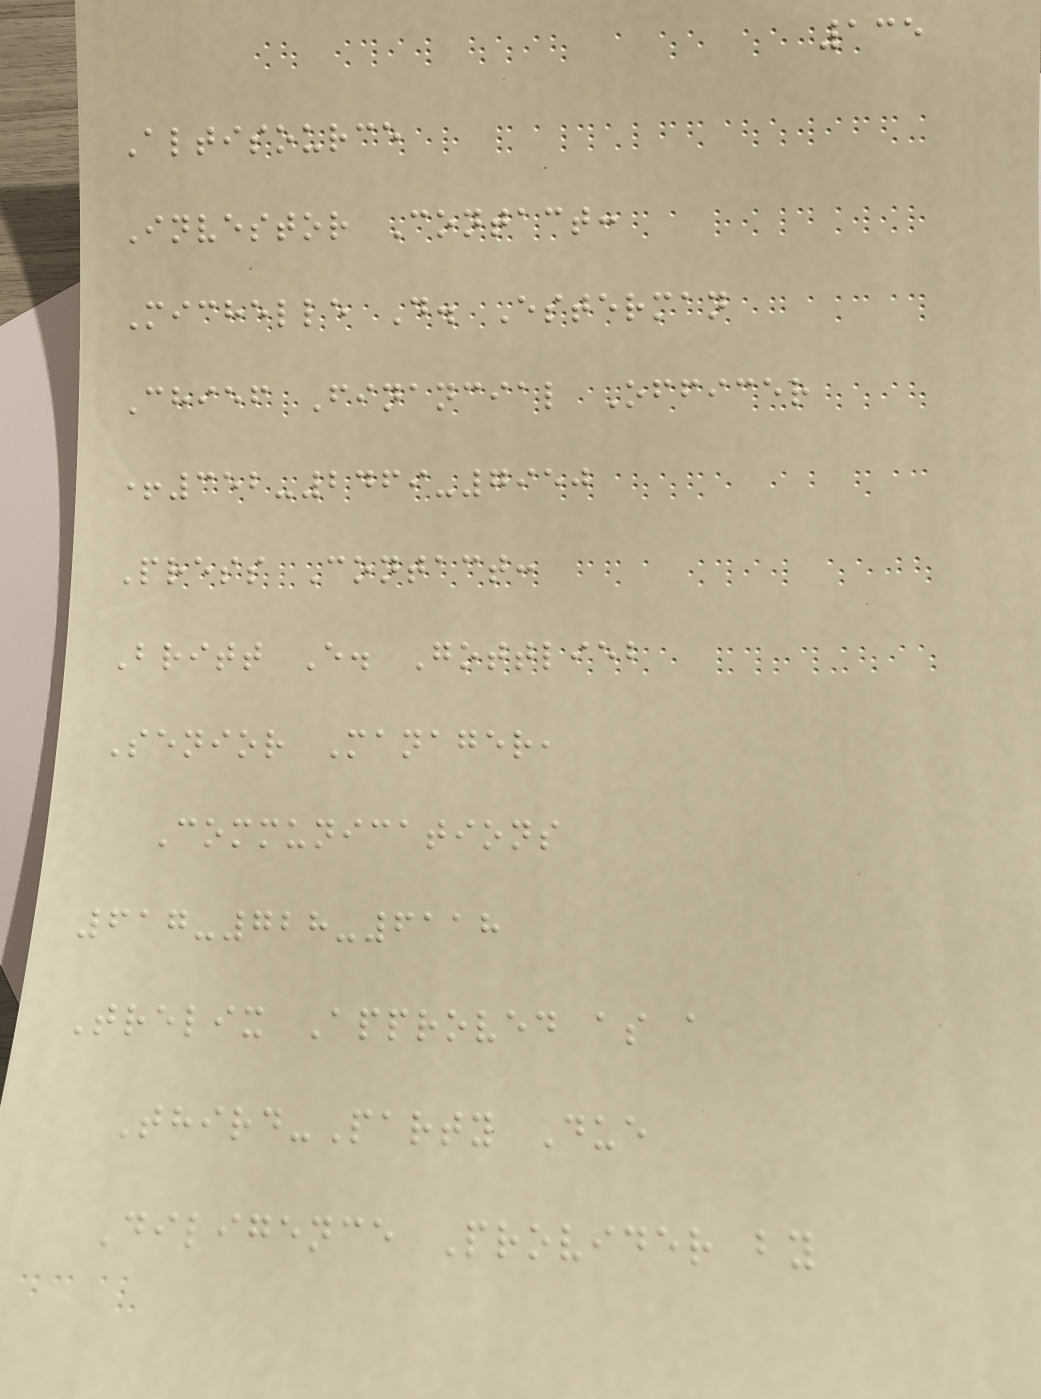135
Altisource
Investor Contact:
Michelle D. Esterman
Chief Financial Officer
+352-2469-7950
Press Contact:
Britt E. Gottlieb
Senior Manager,
Communications
617-728-6118
Trelix Approved as a
Third-Party Due
Diligence Provider by
